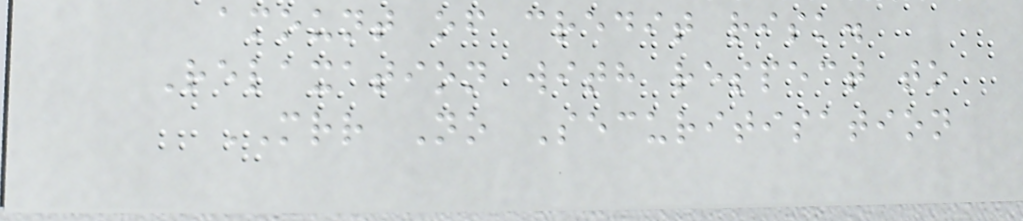amount of credit risk.
Relaxation with respect to
MRR No Securitisation
